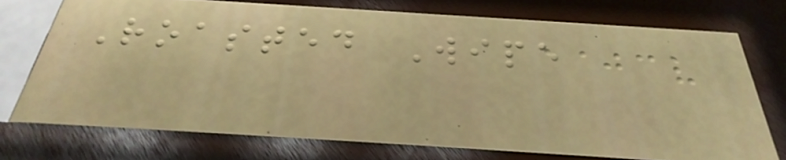Roasted Wipe
